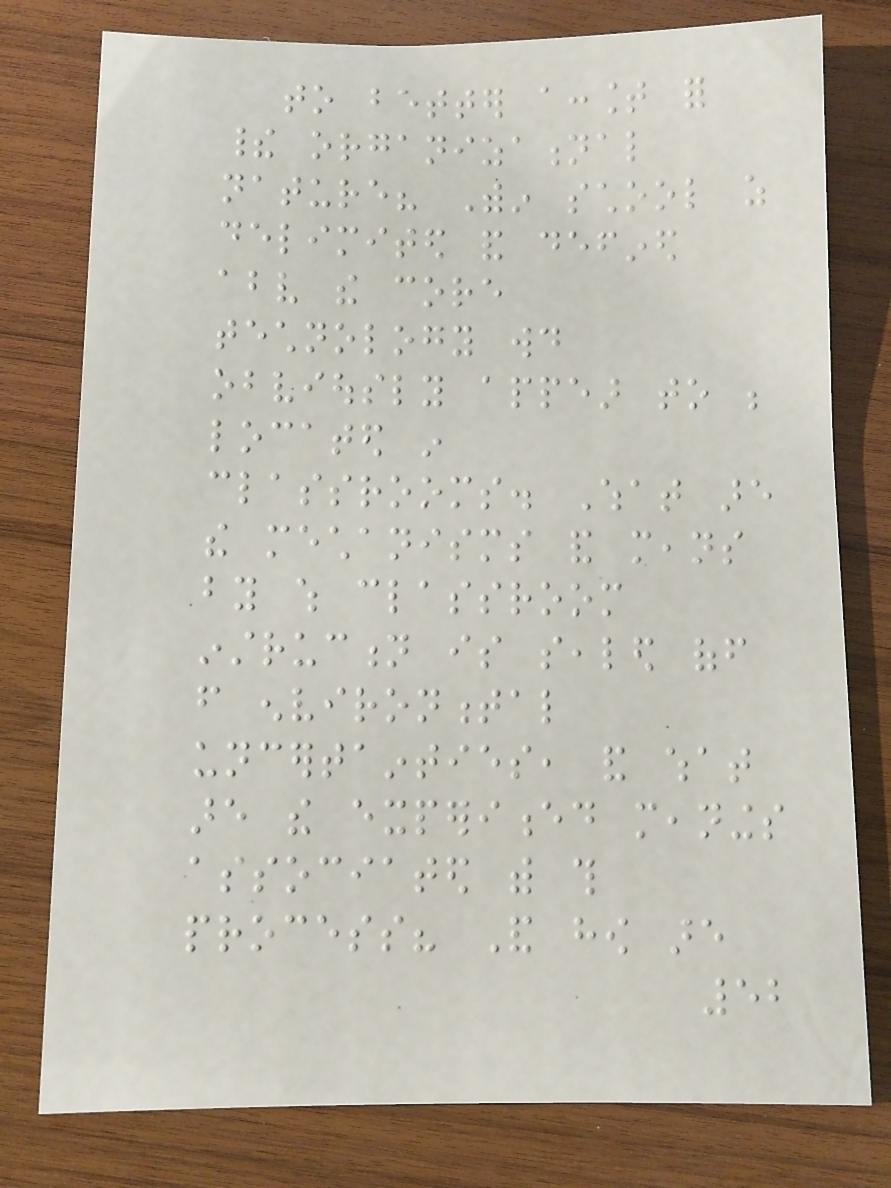to better account for
their organizational
nature? Within school as
delimited and defined
above the core
technology would
obviously appear to be
located in
classrooms. What are
the mechanisms and means
by which classroom
instruction is sealed off
from environmental
uncertainties, and what
are the experienced meanings
associated with this
process? And how are
52
